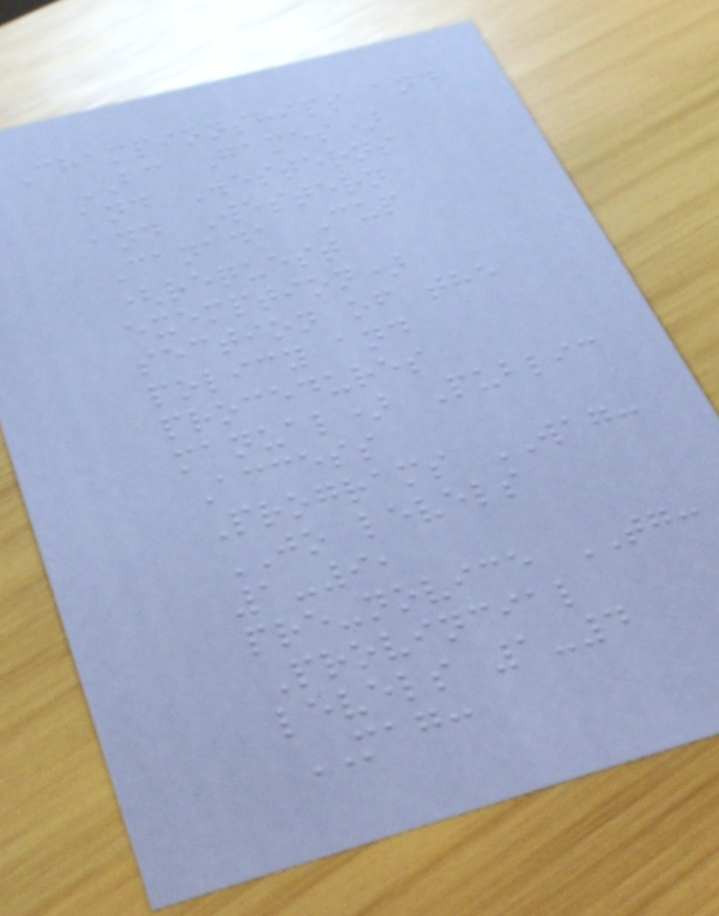Championships and
BC Games)
and Westerns
and Western
Canada Cup
(request
exemption)
section of the
policy and
procedures
manual) Public
Access
Programs WAG:
JO levels
1-9,
pre-novice TG:
Provincial
levels 1-4
MAG:
